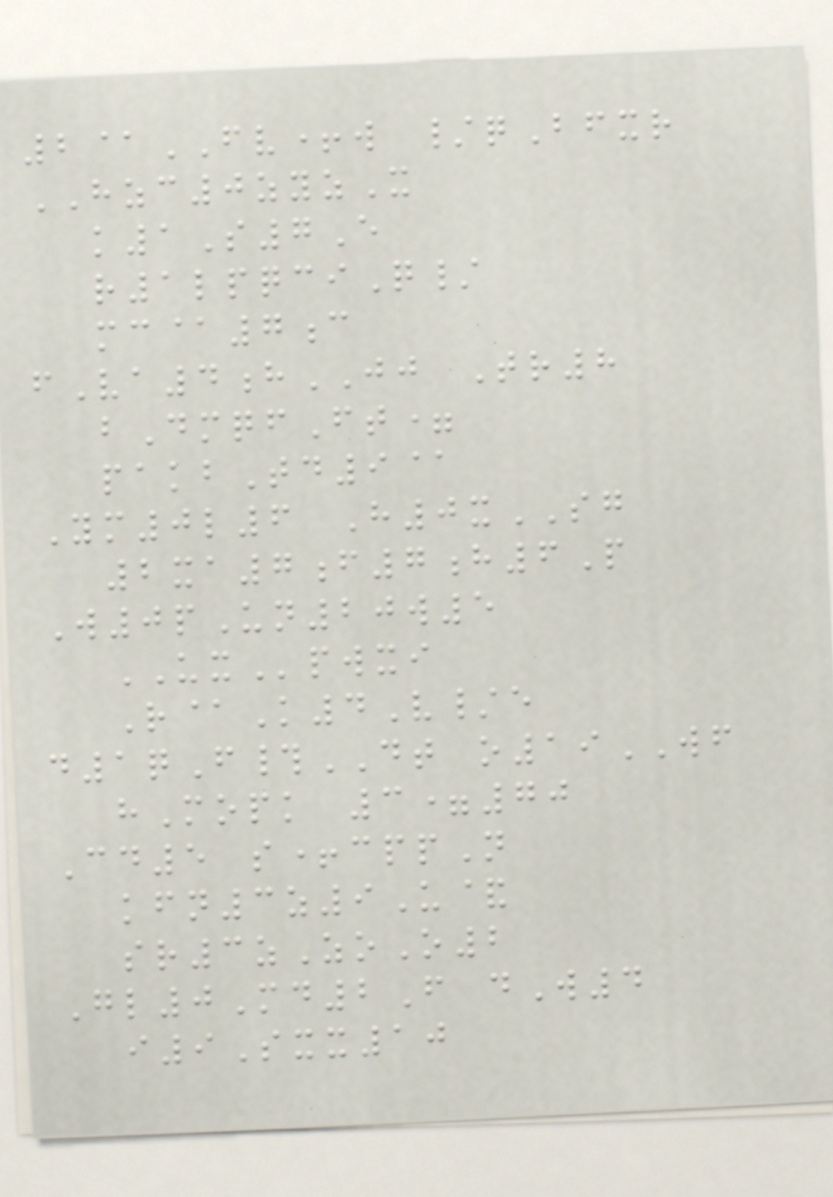2@FV+w /qBfxr
HZC0zyzX
k1S7E
r1lpqciQ/
mc@7c
fVa4hJJ Tr8
bDmqfFt=
pakbTd9@
Ym0l6 H0xSG
2xa7f7h6P
W0pUn20w5
UXpwxi
R@K4V/e
d1qF#DT o19WF
hMopk 3=70
Cd5 s+cppN
kfn3z9U&
sr3zZoO2
Gl0Md2F dW4
i9Sxx10
